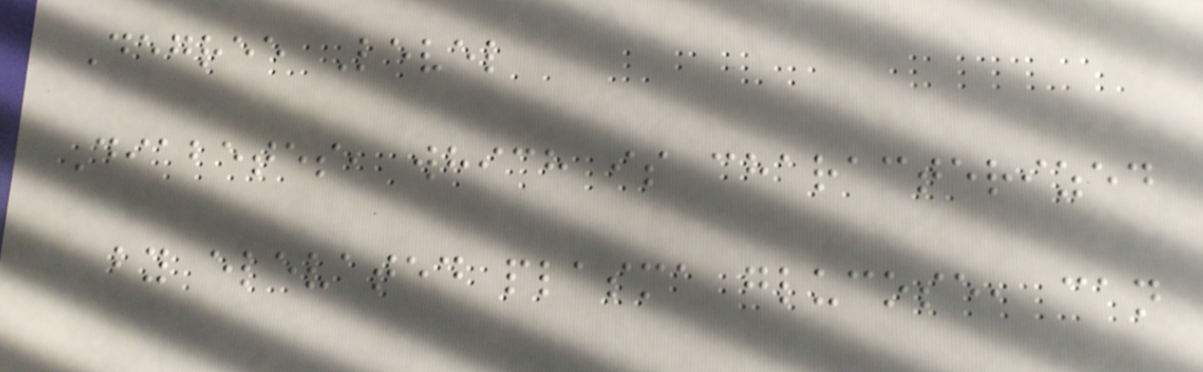Degree Level
Diabetes, which is characterized
by elevated plasma glucose, can
